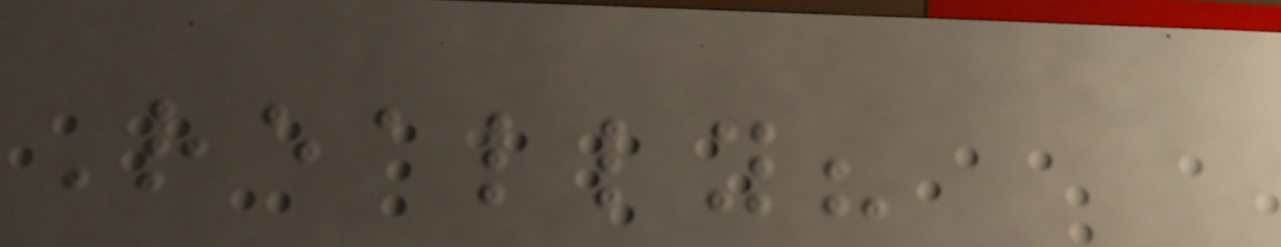Really?
